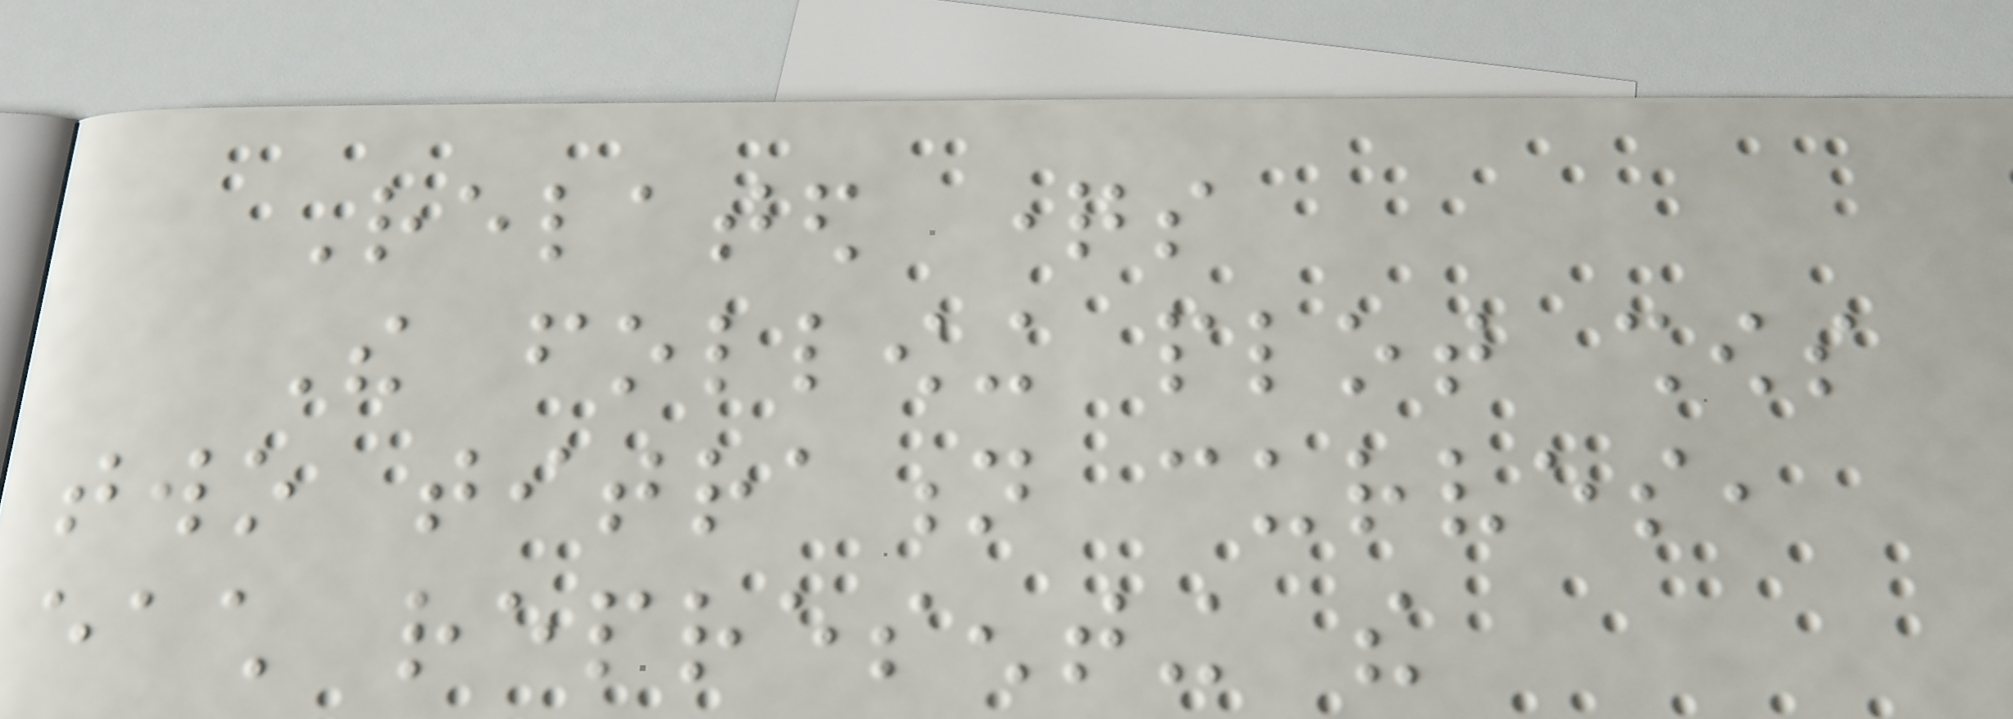Related questions
The following plot shows
two titration curves,
each representing the
